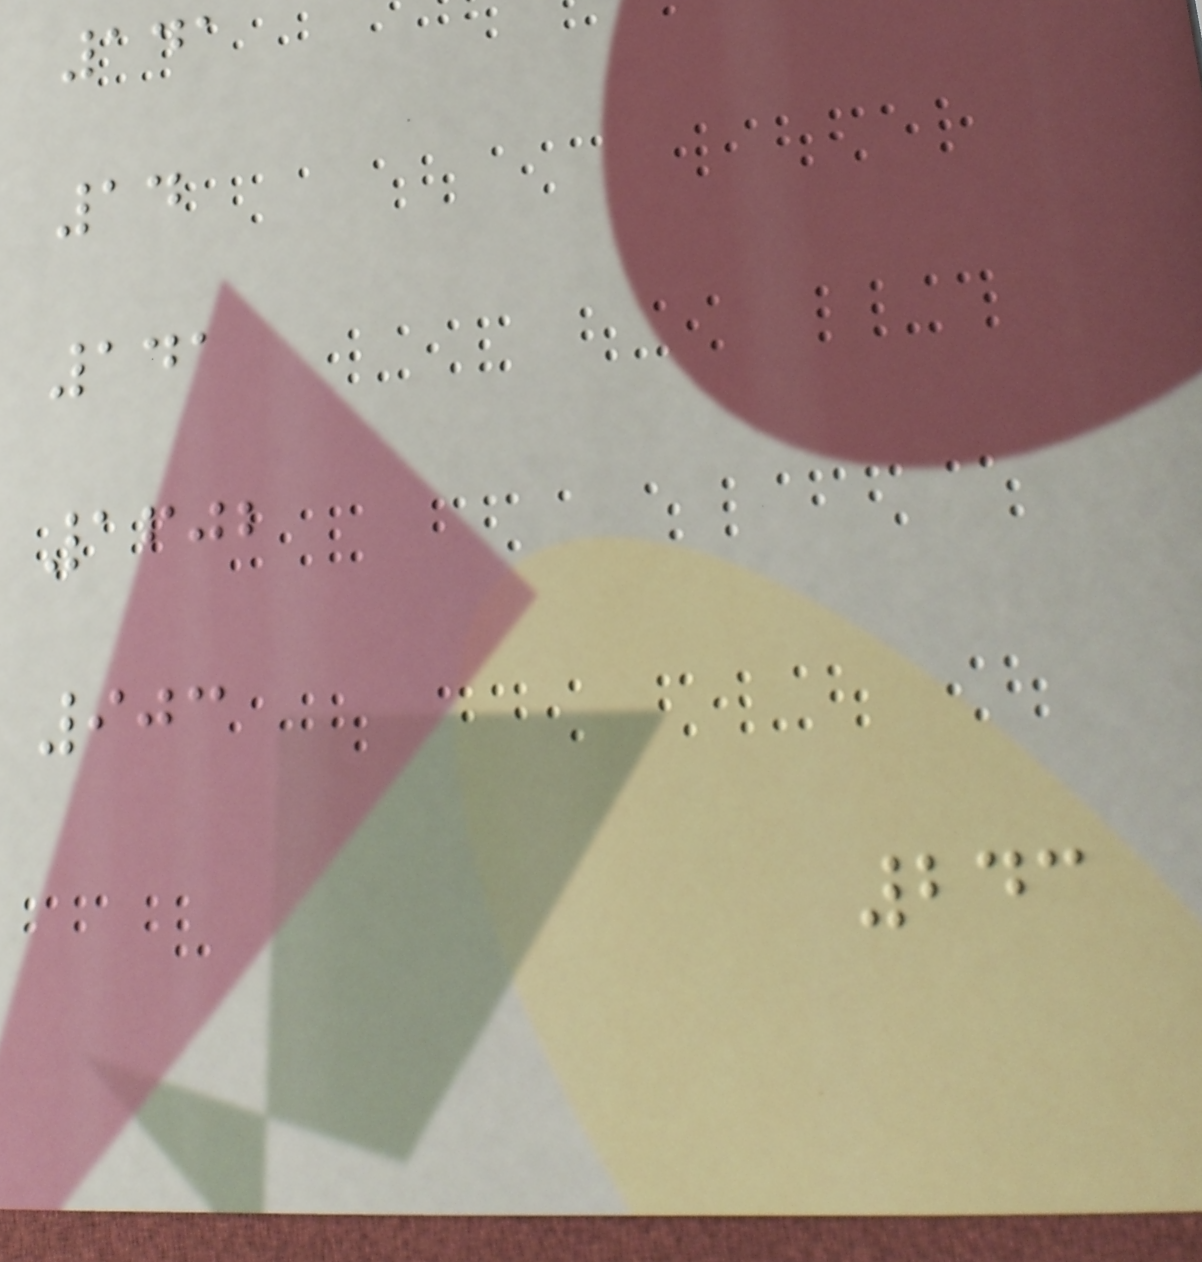141
14
141
1602
903
243
